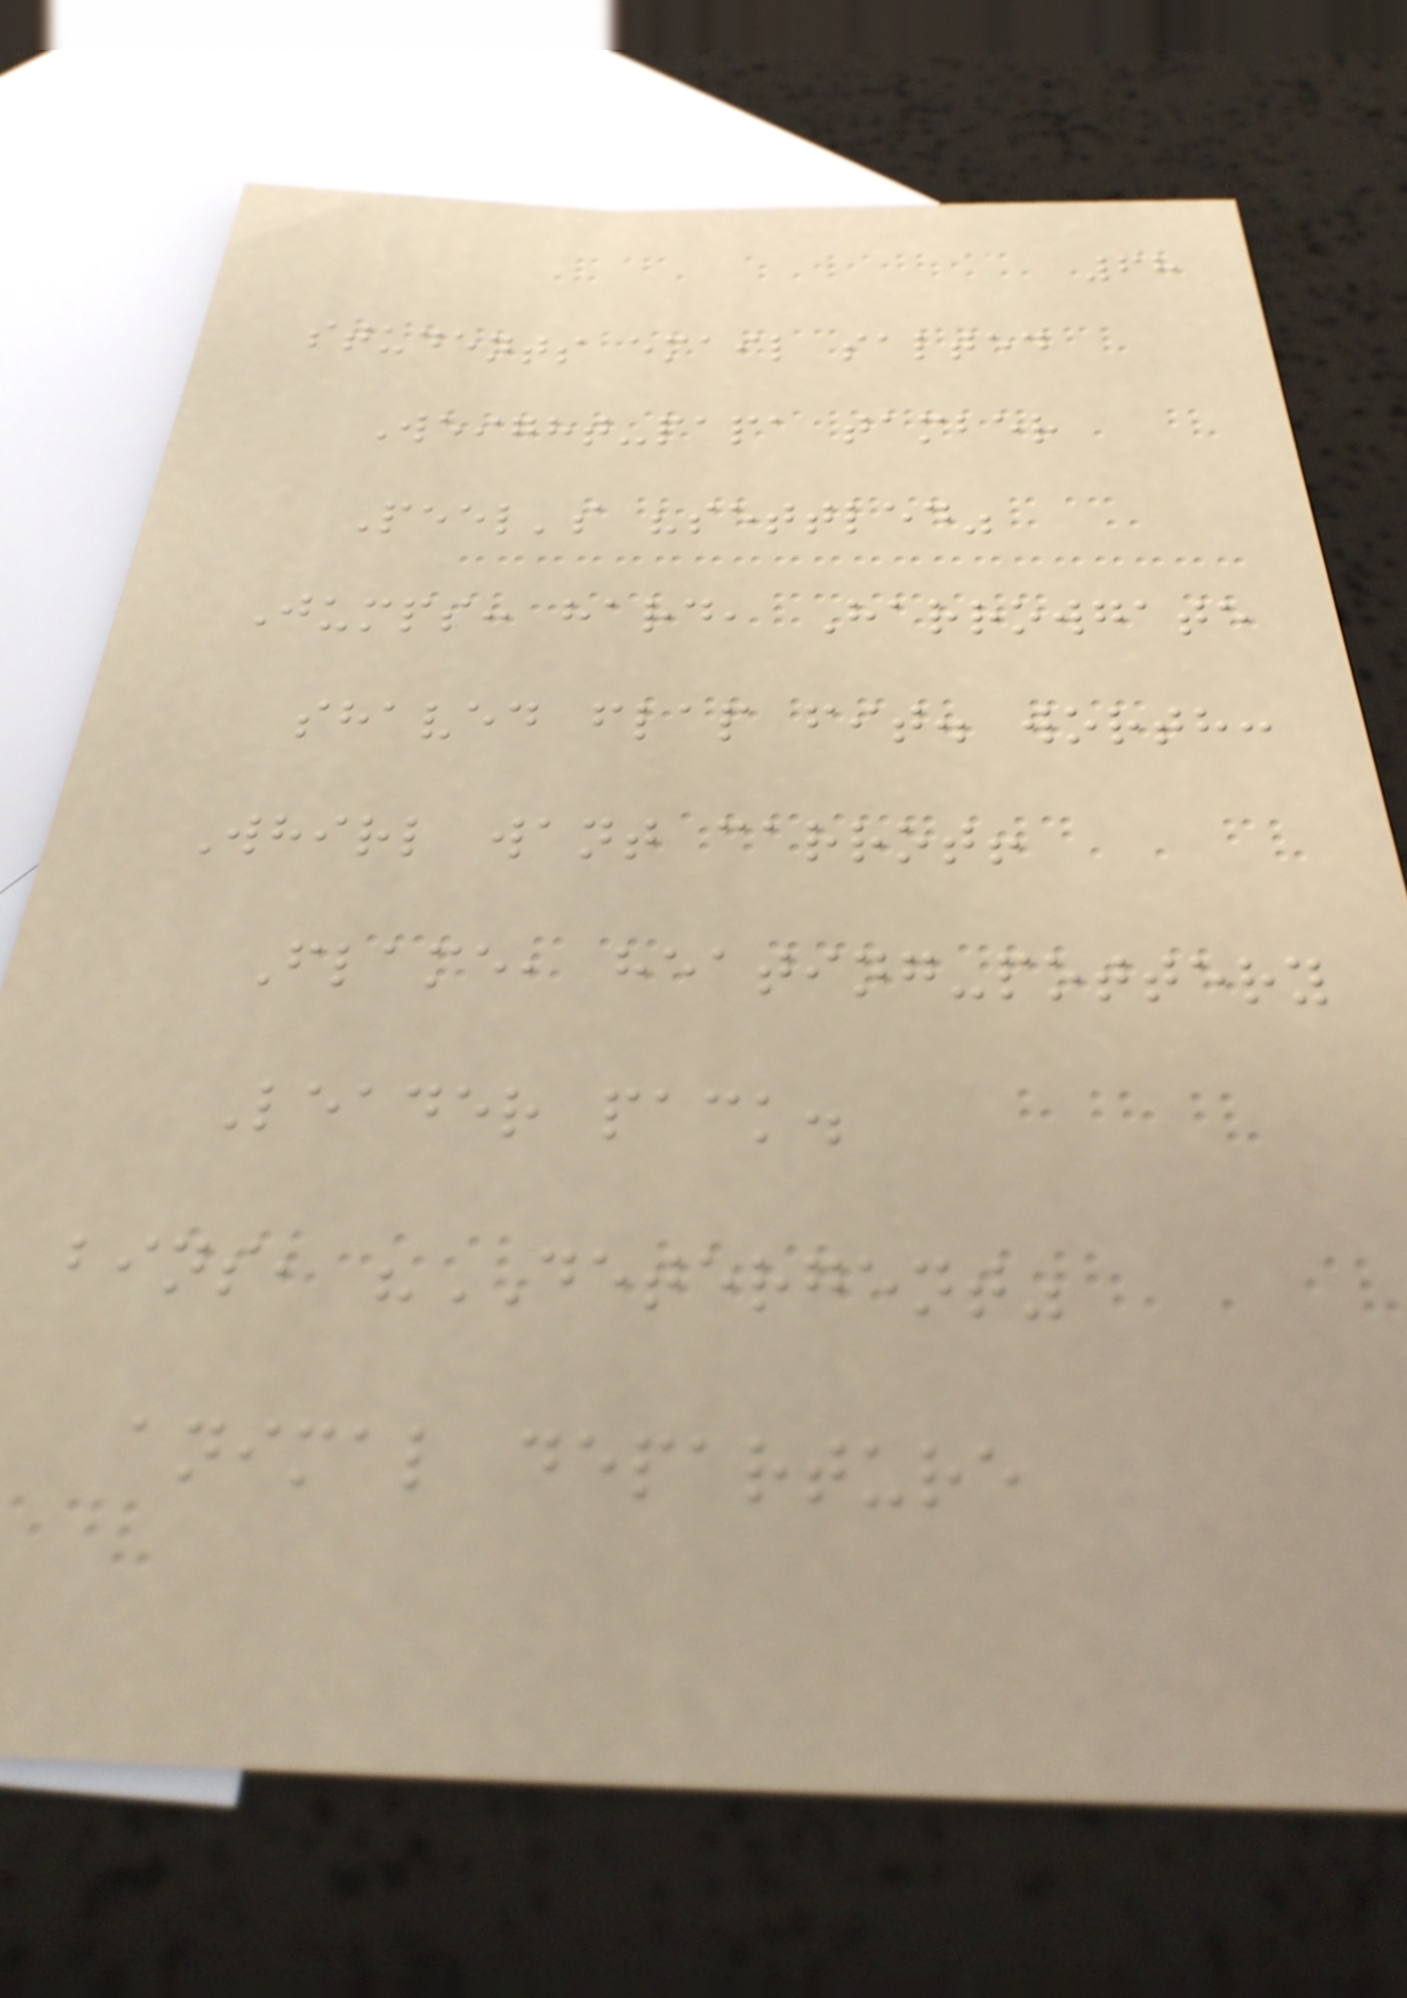68
students email salted
Weight-papa tamber
Peel's "settled"
Jumps: hard, Harrowgate
shaved flap fit. worth:
Whirl want carrot!
Flame, heating-pottery
Leader pack.
bins, "DETERGENT"
animal departure
